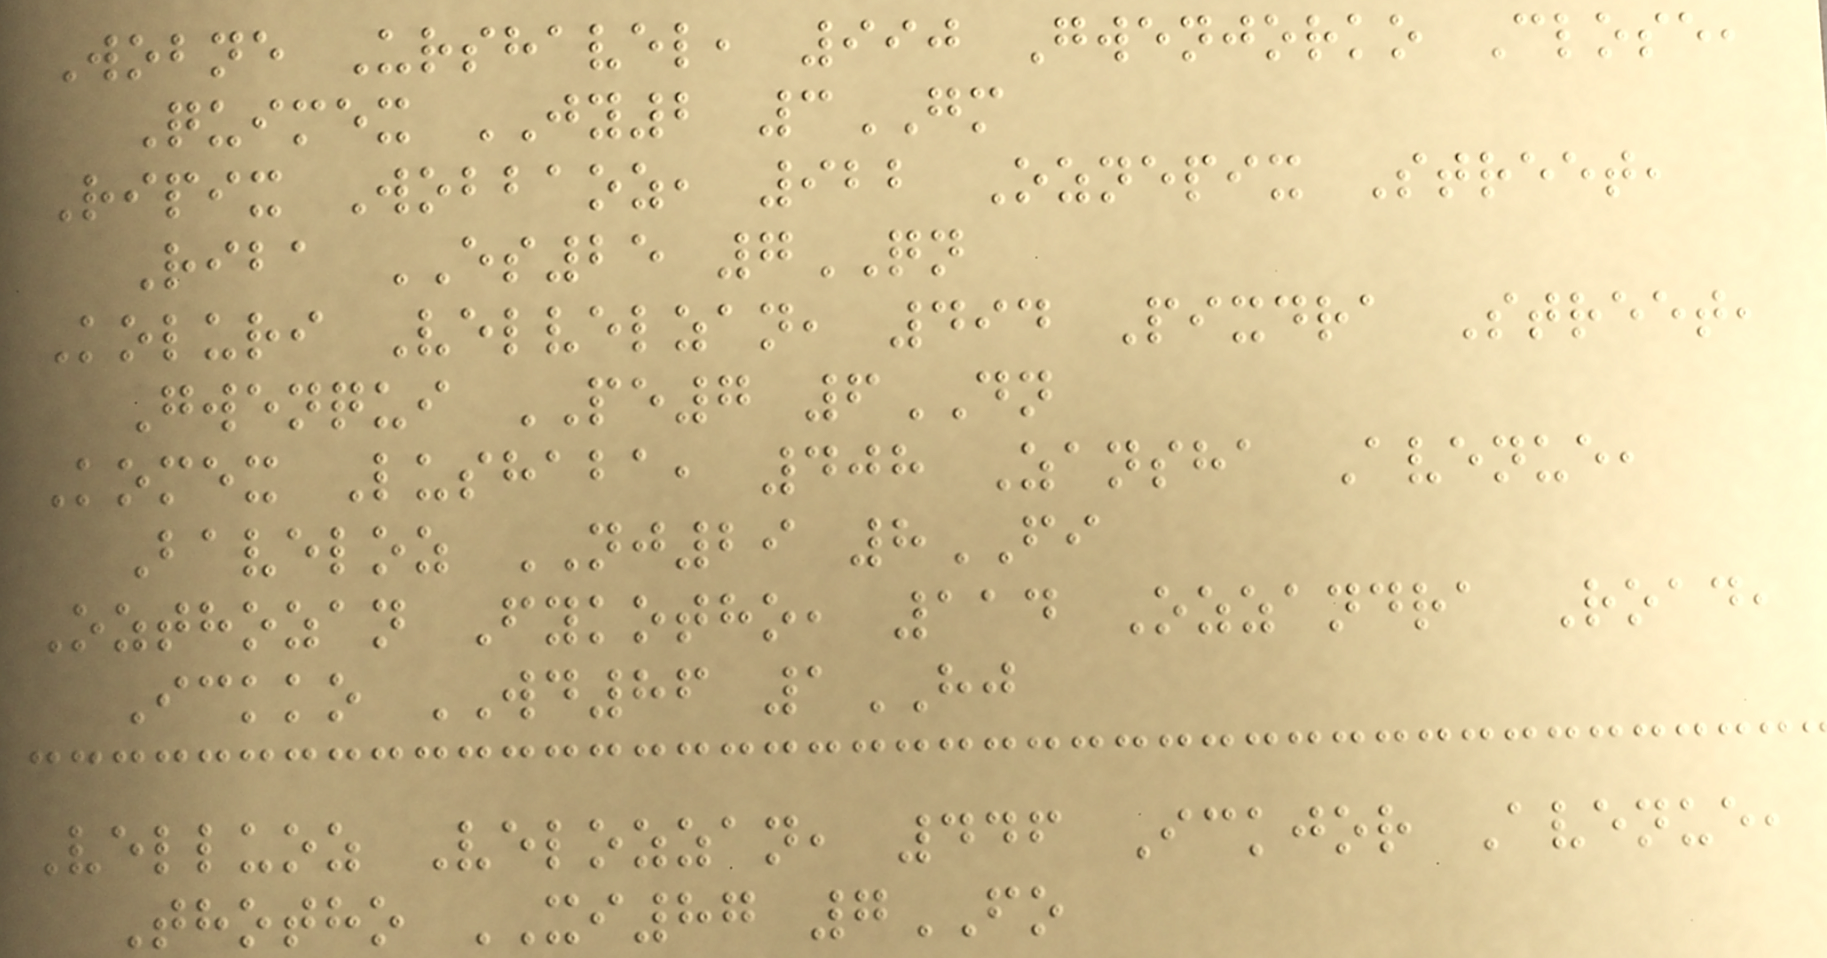Wobne Urshavel, 990 Gwenjorko Close,
Quimex JY2 3GM
Ripix Wobbaoz, 922 Oznepix Street,
Riba ES25 7QN
Koluri Velvelzan, 494 Pixdra Street,
Gwenqui PE7 6DN
Komex Lushaba, 408 Zansha Avenue,
Baveloz NJ29 8FI
Ozthozan Fykotho, 114 Ozzandra Road,
Ickko WD86 1HJ
Velluoz Velozzan, 446 Ickjor Avenue,
Thotho XI87 7FO
